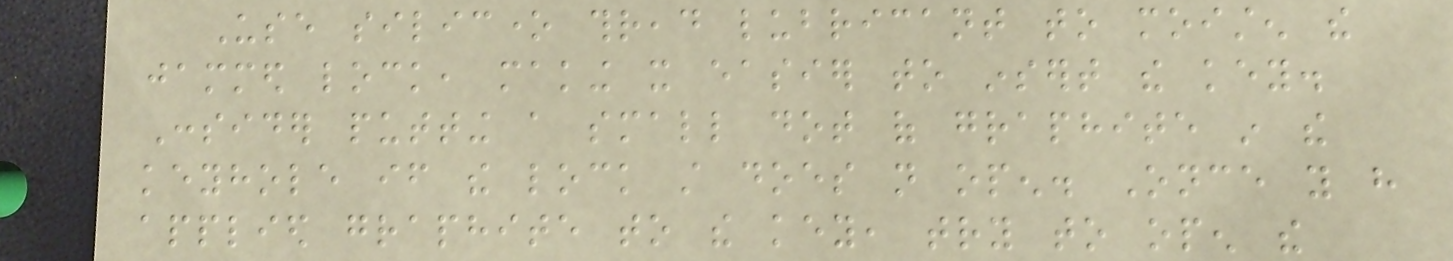Use silicone thread lubricant to moisten the
jammed lock, making it easier to insert the key.
Consider putting a small dot of graphite in the
keyhole if the lock still does not open. Once you have
applied graphite to the key, try to open the
